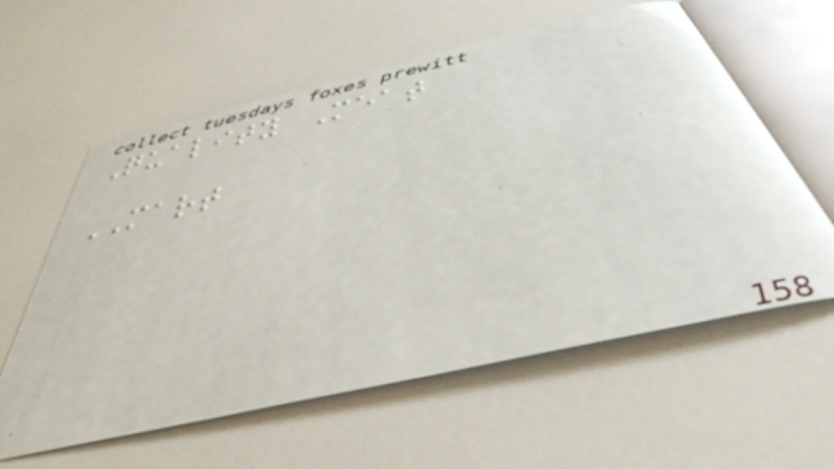Quality Meat
MART
